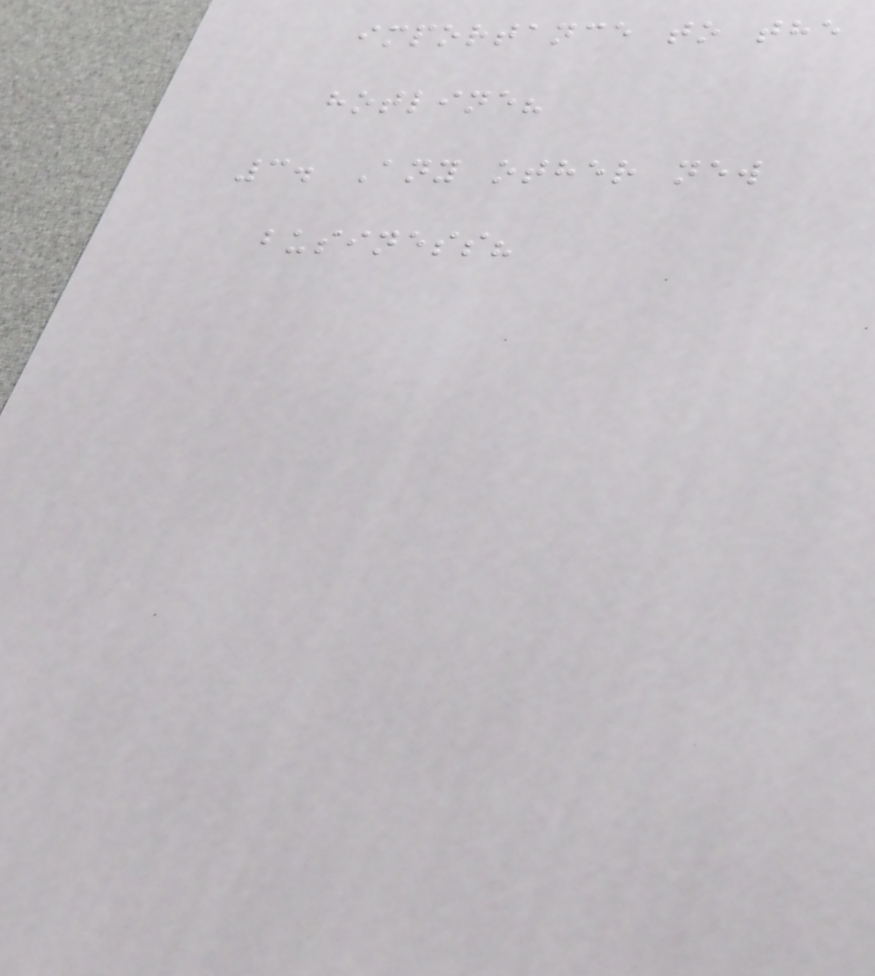importance to the
hotline?
3. Any other new
business?
